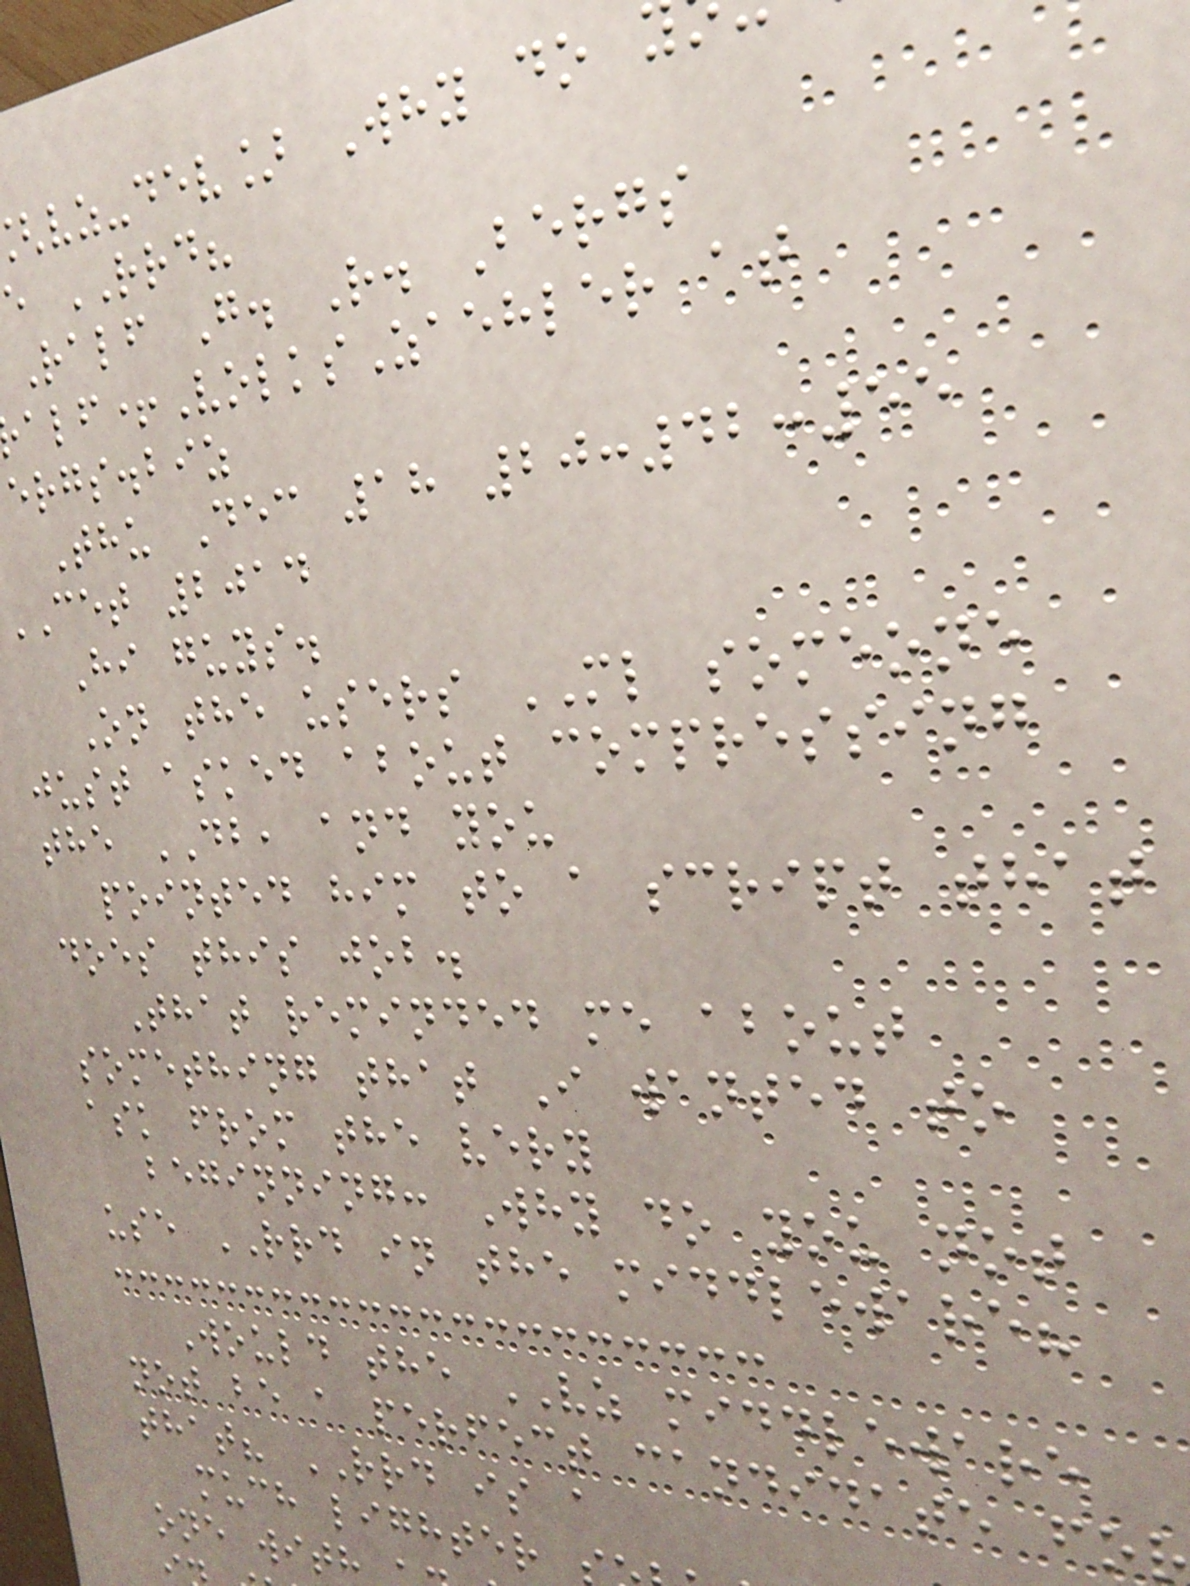vz-dev] Why do
e RRD?
Ralf G. R. Bergs
alf+VolksZaehler at
ergs.biz
Thu Dec 18 20:42:55
CET 2014
Hi guys.
On the users ML someone
just asked about compressing
the DB, and you
pointed him to a script that
does this job.
That reminded me about
something that I wanted to
ask from the very
beginning: Why do you not
use RRD in the middleware?
Would the VZ middleware
not be a perfect candidate fo
that? RRD is a
much lighter
one with
